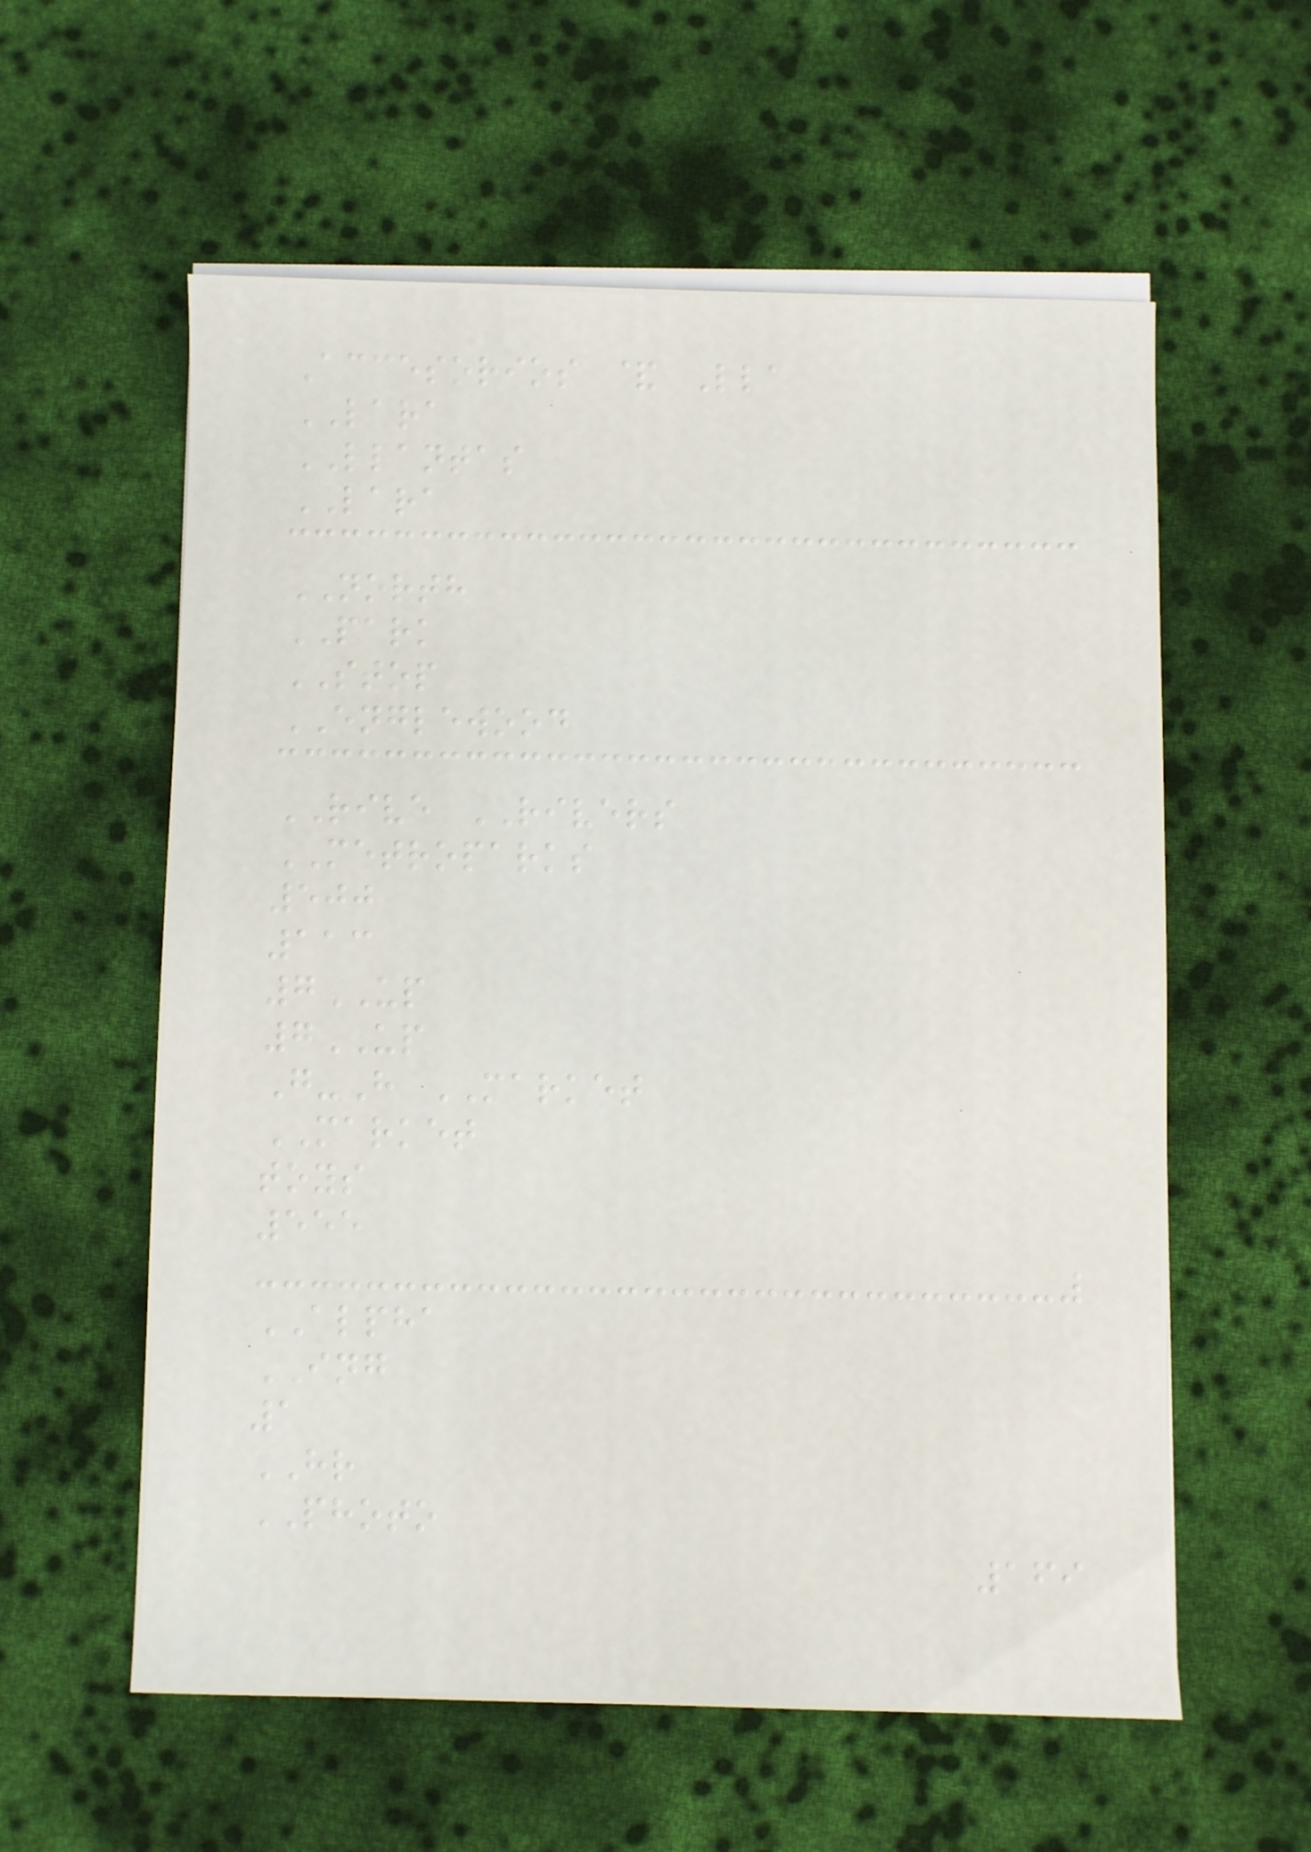Accesorios & Lla
LARA
LLANTAS
LARA
NORTH
PARK
STOP
ENGLEWOOD
RIVE RIVERS
METROPARKS
500
113
7UP
7UP
G-H MARKET
MARKET
toys
555
ALPHA
ING
1
HR
PHOTO
169
